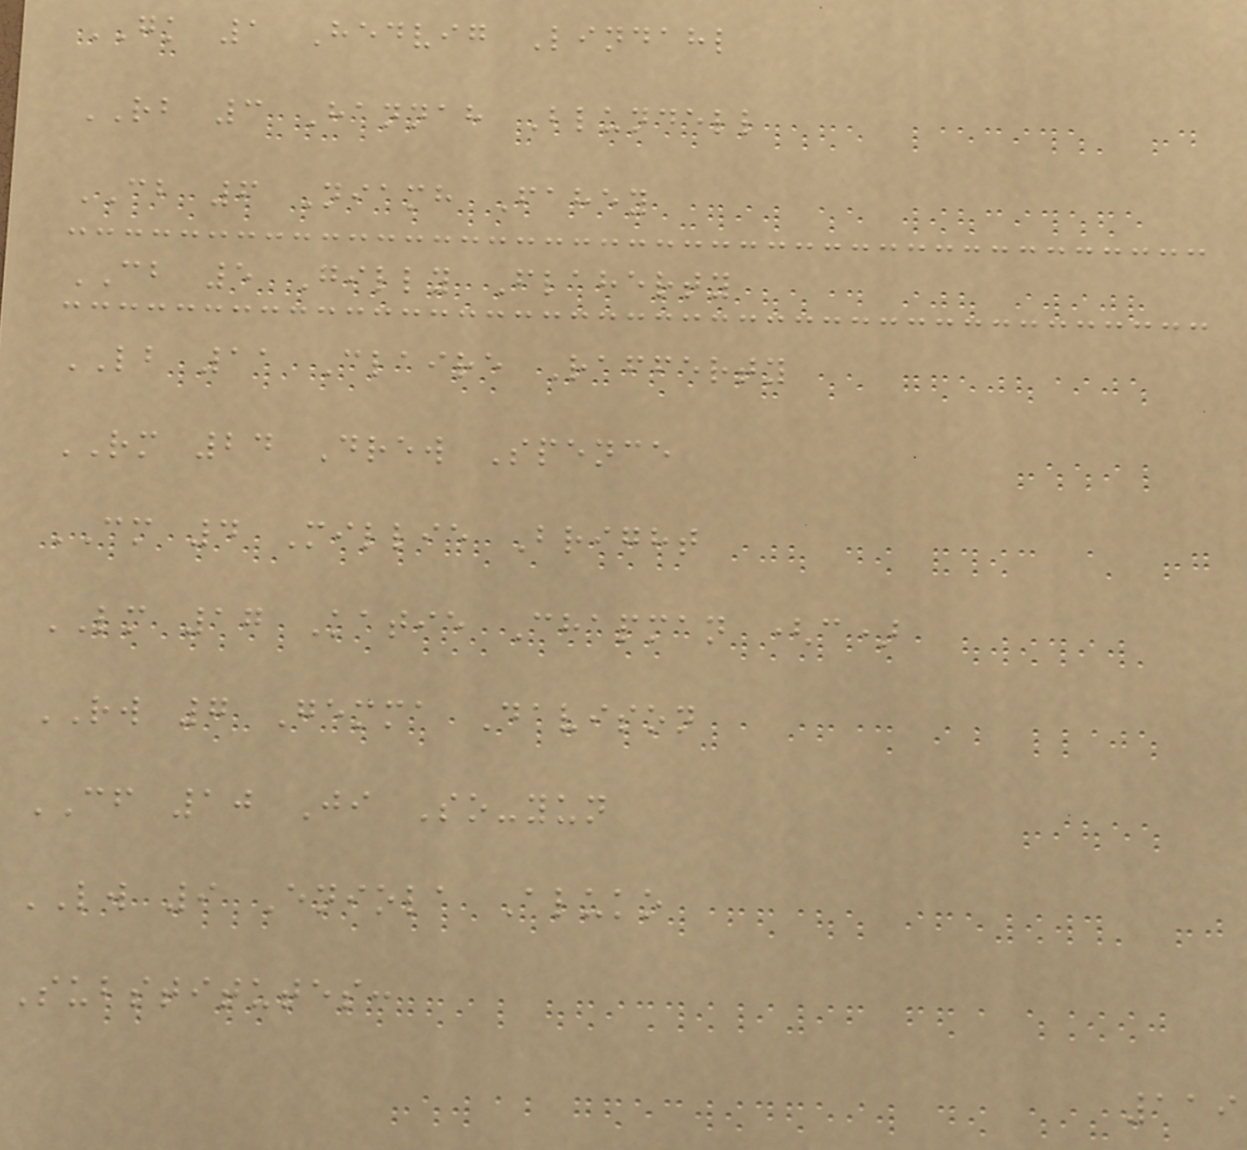GK 1 Hedvig Lindahl
RB 3 Hannah Blundell
CB 6 Niamh Fahey
CB 5 Gilly Flaherty
LB 11 Claire Rafferty
RM 24 Drew Spence
CM 4 Millie Bright
LM 17 Katie Chapman (c)
RW 7 Gemma Davison
CF 10 Ji So-yun
LW 9 Eniola Aluko
Substitutes:
119
